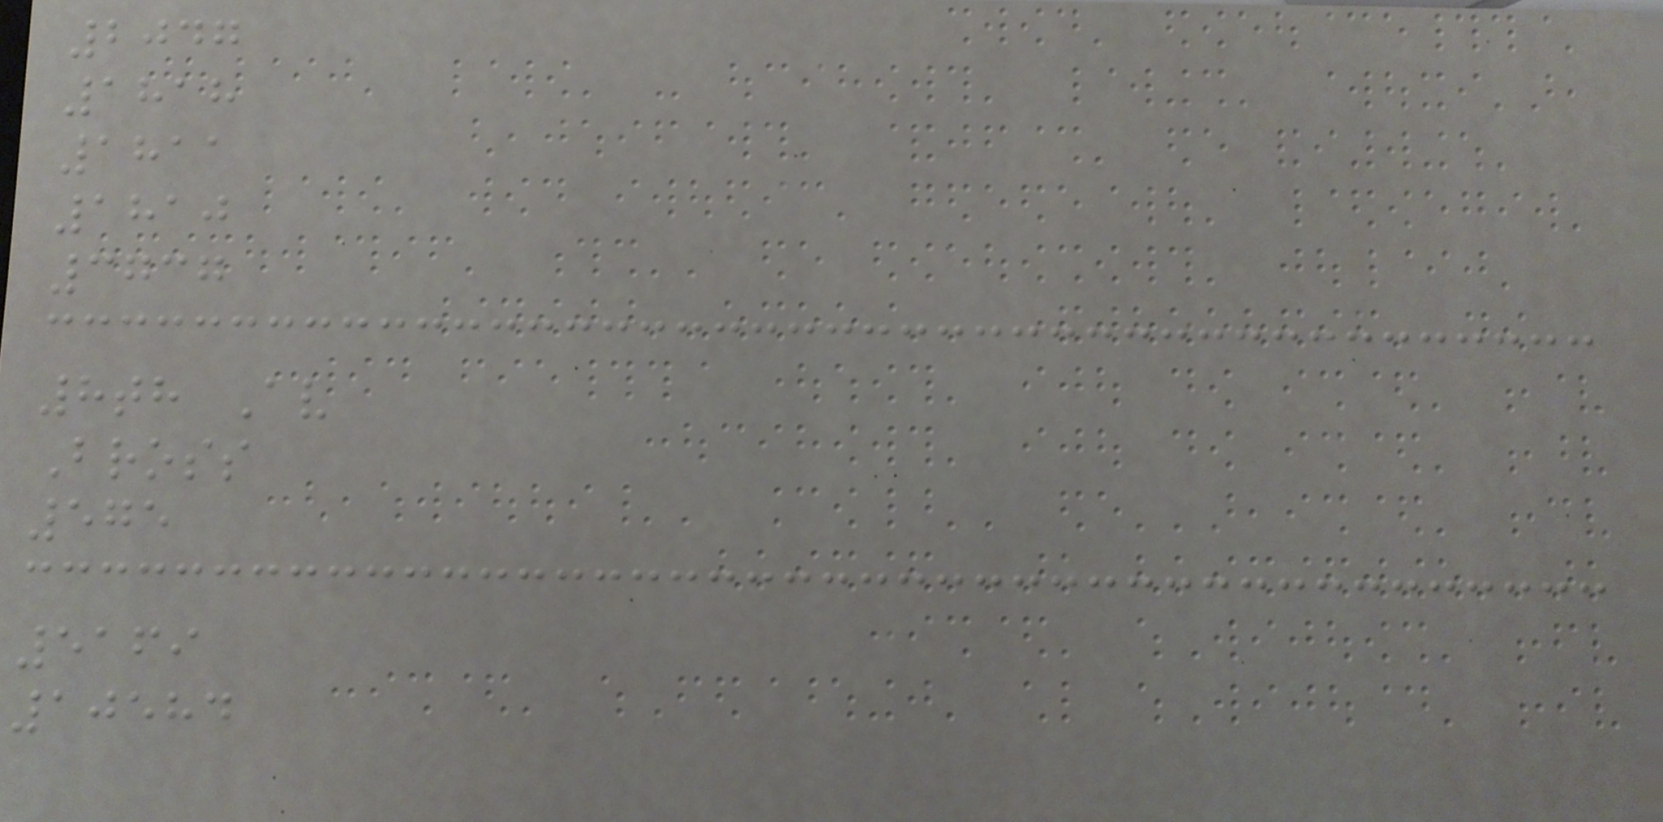2047
1818
1811
1810
3737
8th Av
Bross
575
5169
10584
